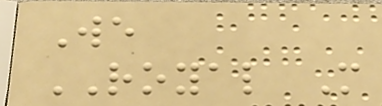We
ROYAL M
